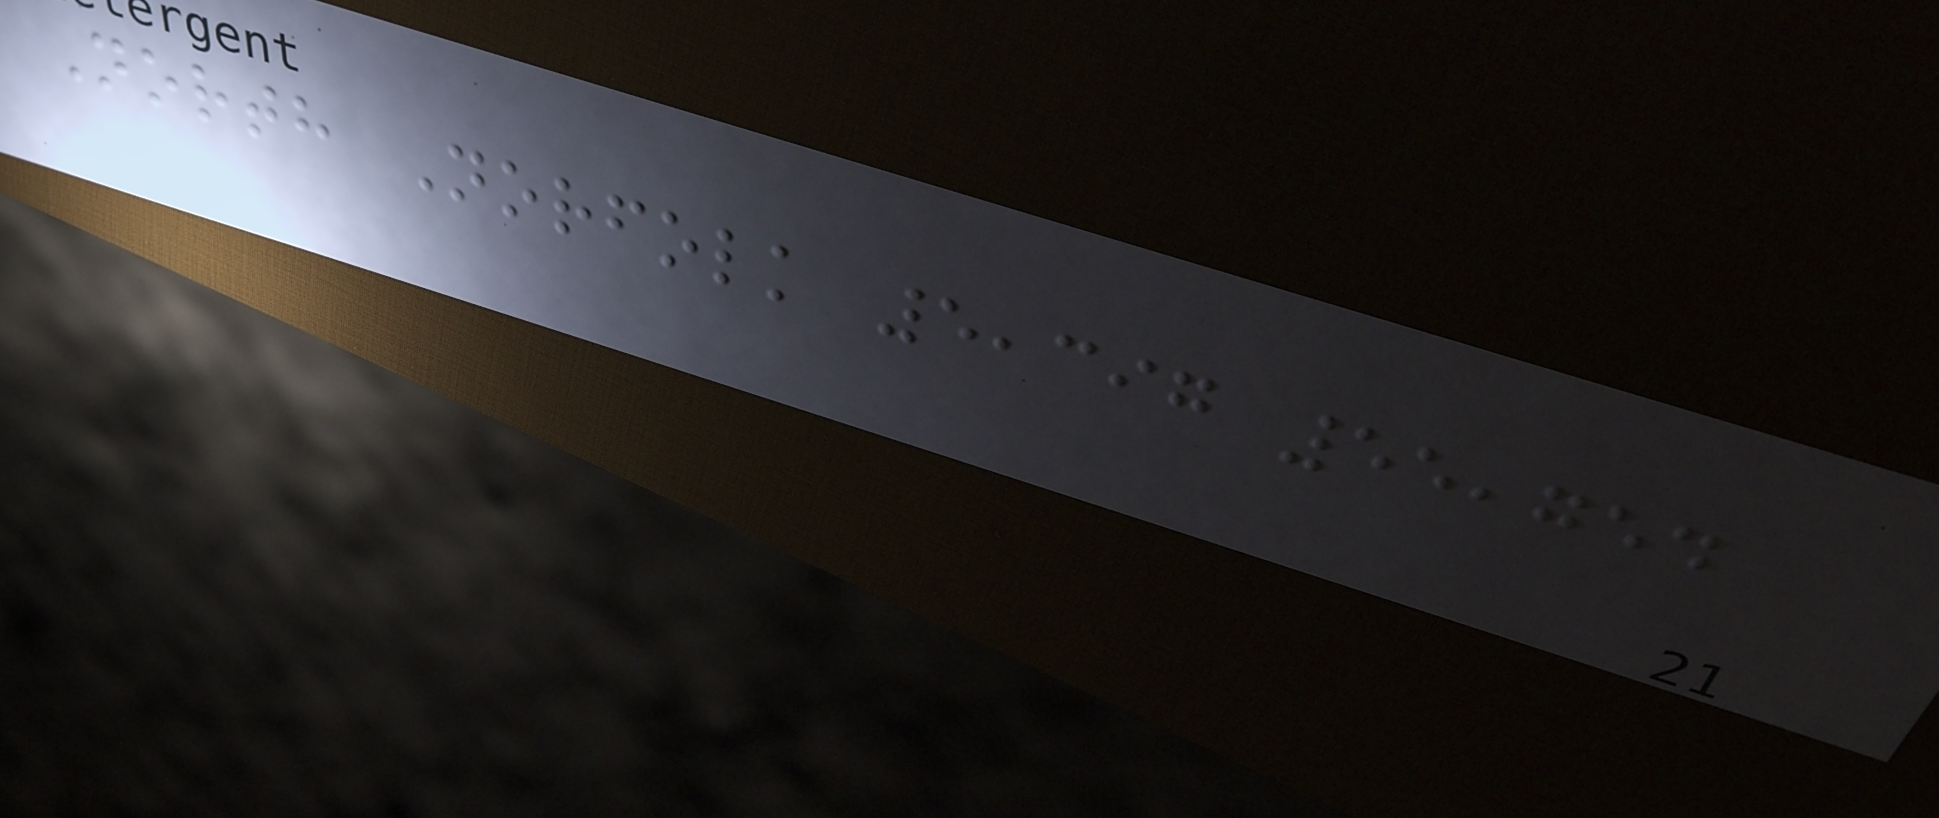North Norfolk 5,397 55,754
